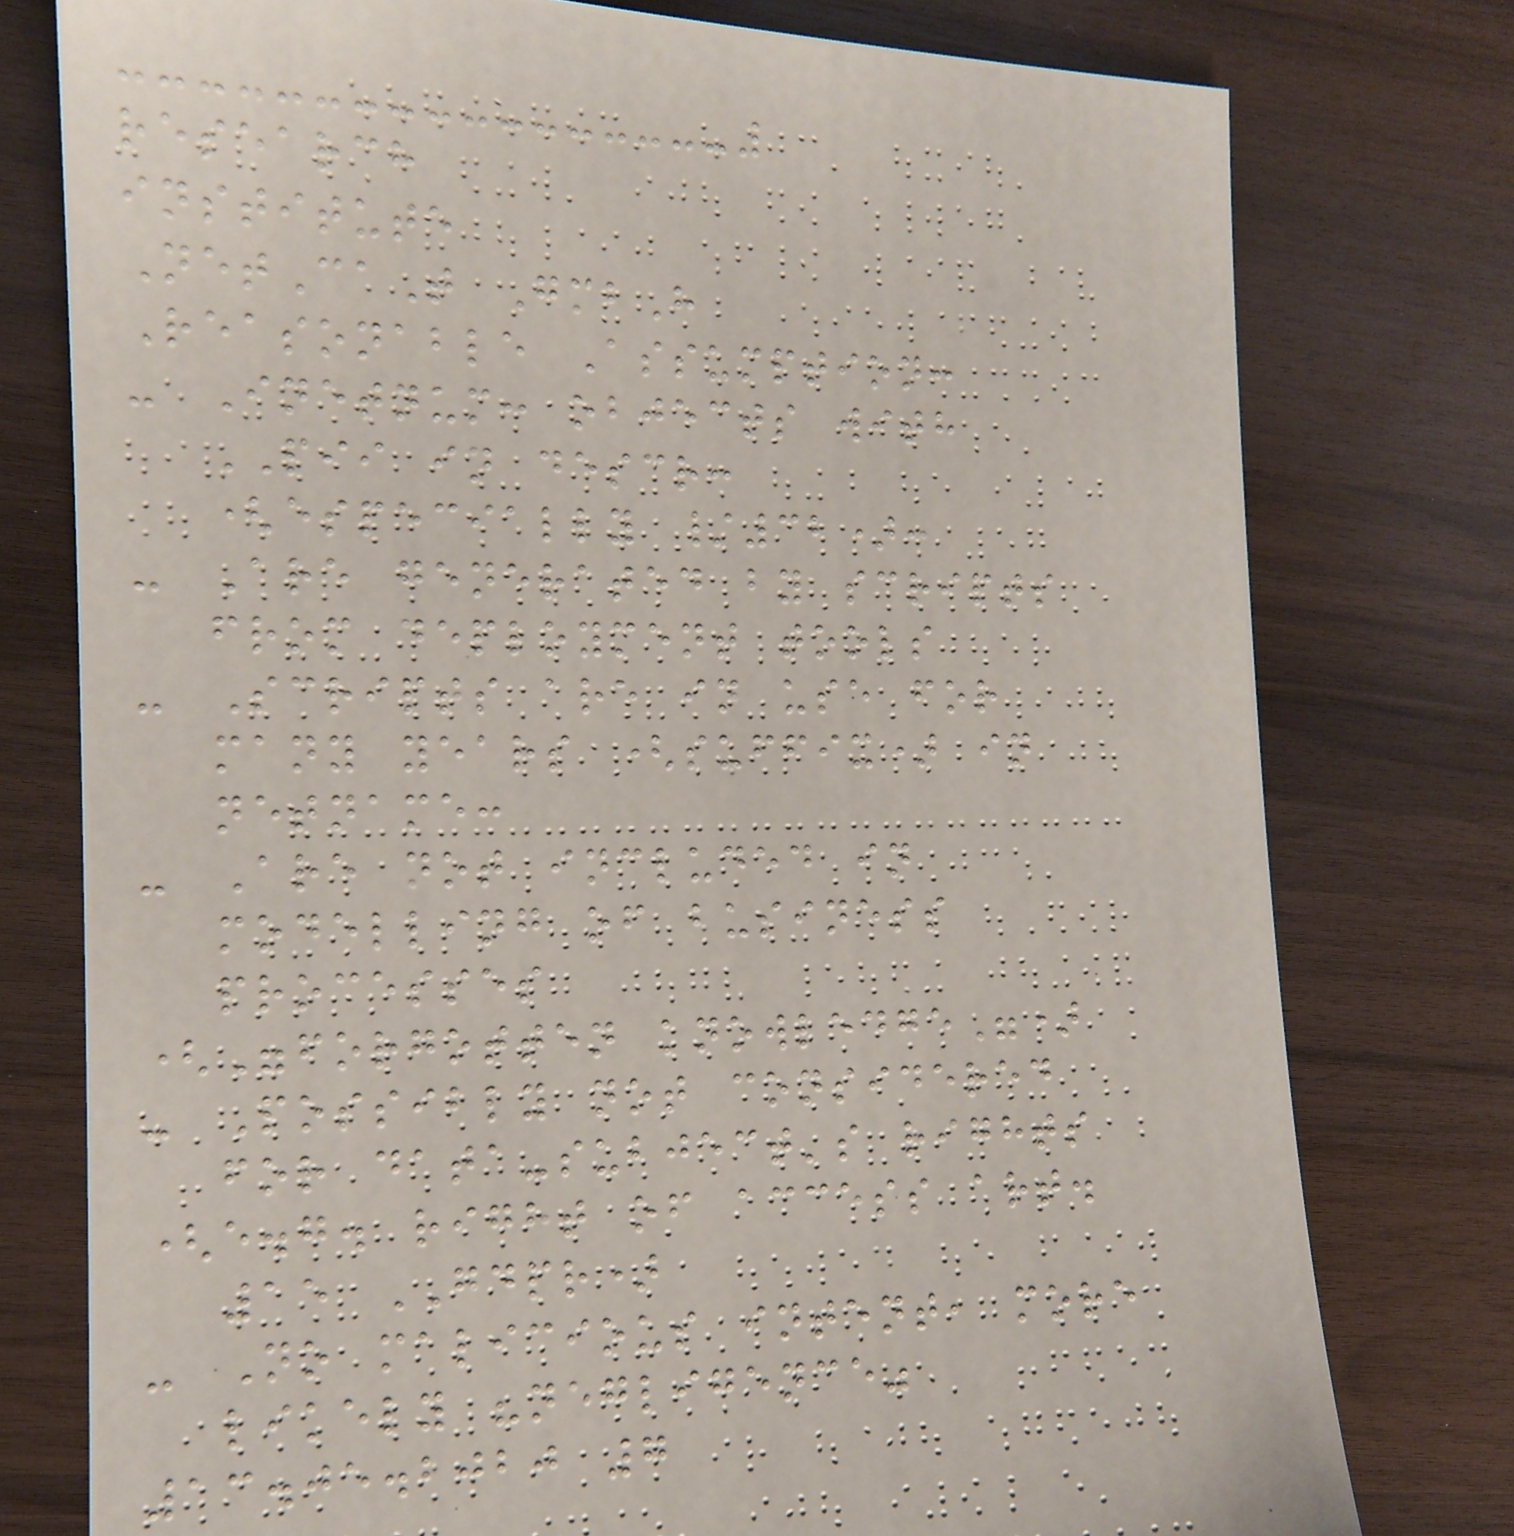research
institute
NetCaT GmbH
Reasonable Assumption:
- Inetnum: objects with
PII in descr:
(especially /32):
- Are generated by scripts
from deployment tools
- Scripts are in use for
many years (suffix) in
netname:
- Are not included in
modelling of business
processes
("forgotten knowledge")
- Possibly not considered
for data-subject's rights
(e.g. right of access art.
15 GDPR)
- No malicious intent, more
likely "negligence"
13.05.2020 7
